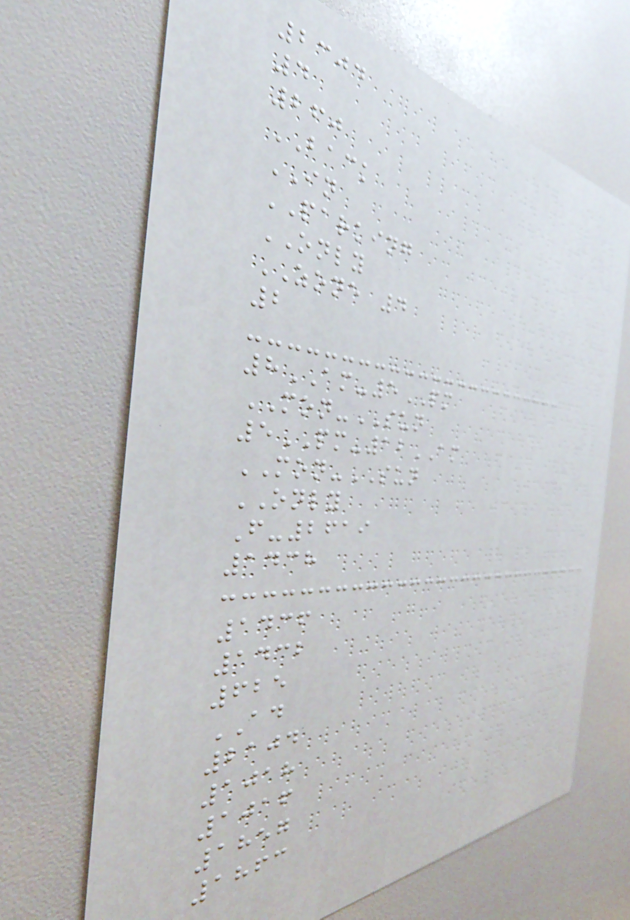2304
4
260
BACK
IN
PARKING
ONLY
ZONE 4
2
8AM-5PM
MON-SUN
5PM-12AM
MON-SUN
ONLY
F-2619
1438
1436
1432
625
AD
2104
1018
1016
1857
1863
